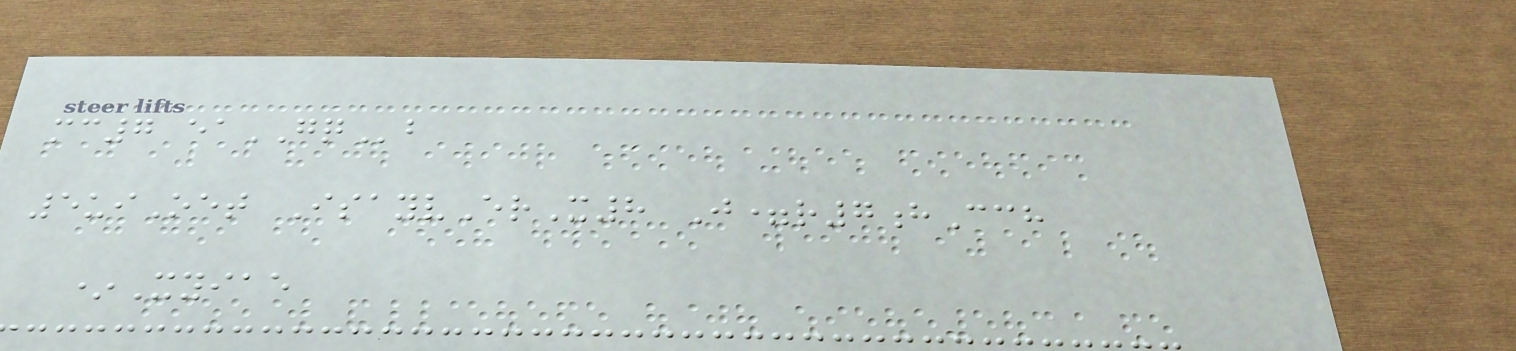mc7 eaGQb
5uiOet IsayvErX8 J=r7hCch
*Xyiae
